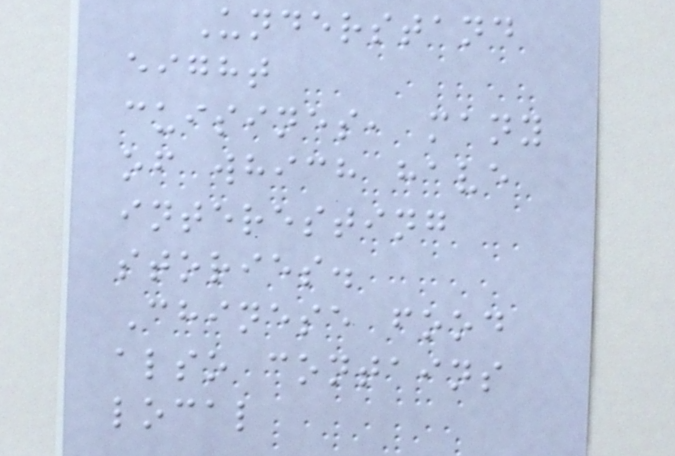Understand
eight
cuisines, many
of which have
interesting
stories.
Chinese food
also contains
local
